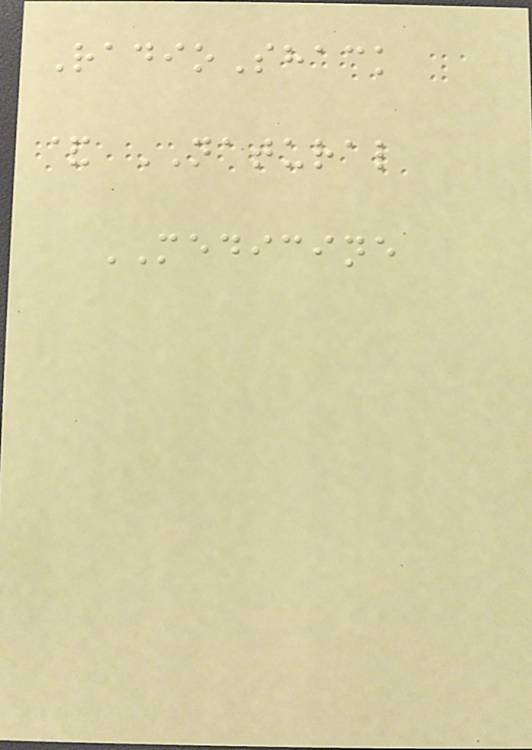RadioShack
& NATURAL
MEDICINE
